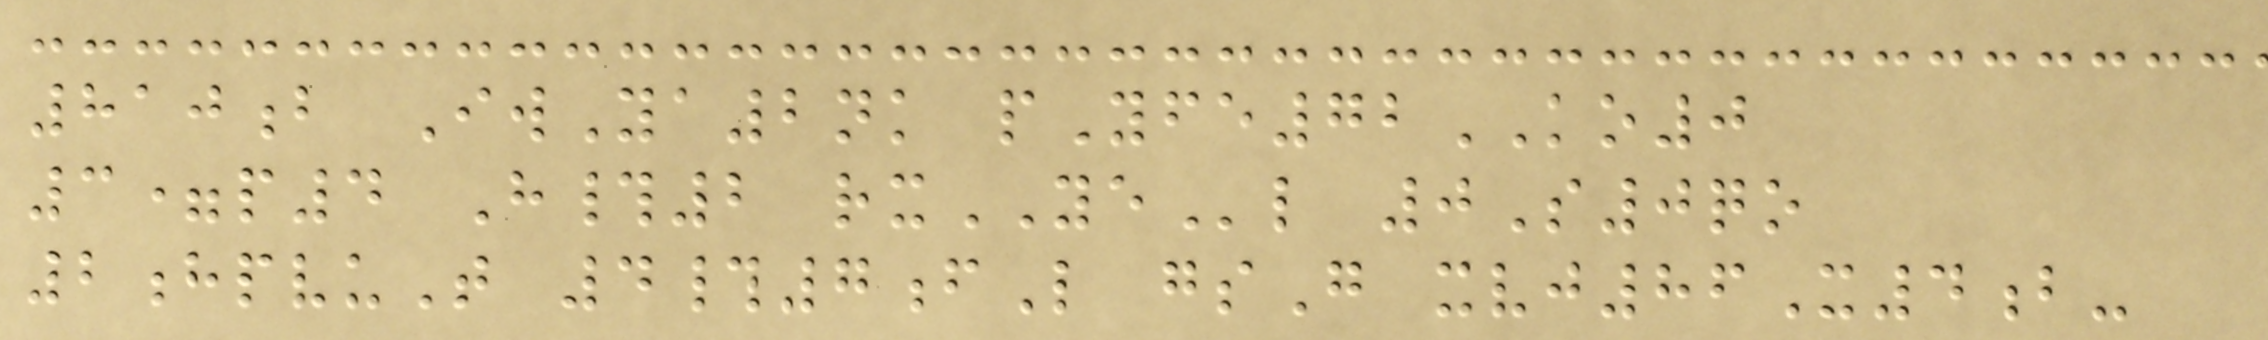810b IwYa2nk pYfe72KO0
3=p4 H#2 rxYEl 0S0qo
2hpvuT 4#7fL gsG xvj86X4b-
